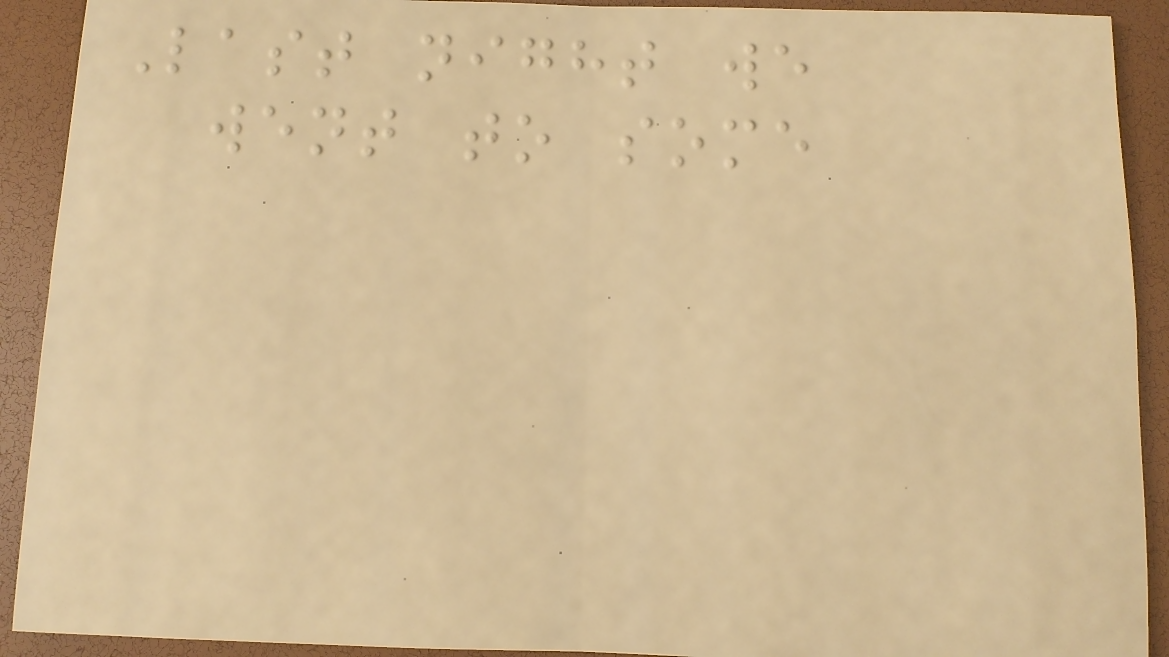Last night we
went to some
